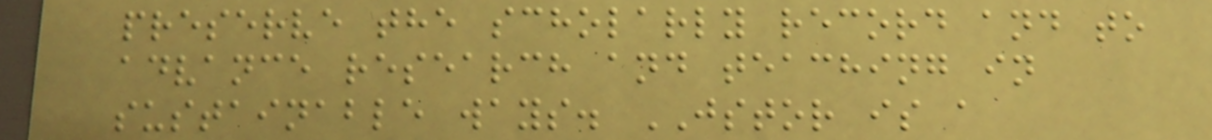preserve the scholarly record and to
advance research and teaching in
sustainable ways. JSTOR is a
